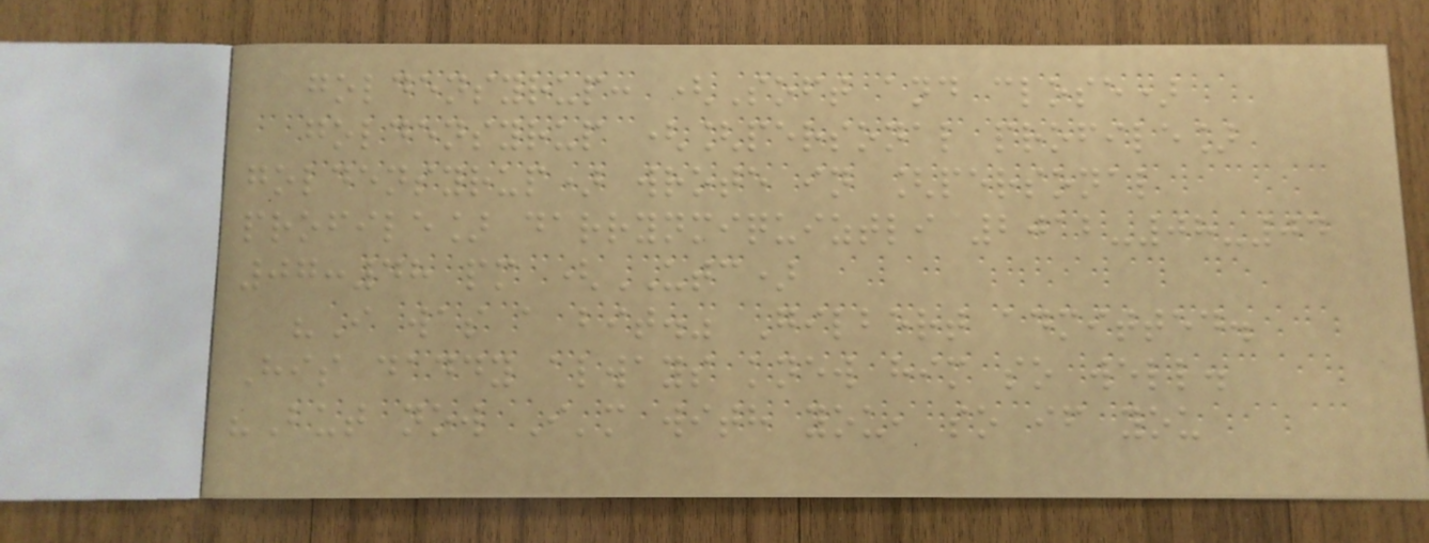goldensyrup: (Soft and close)
goldensyrup ([personal profile]
goldensyrup) wrote in [personal
profile] darrynmiquiztli 2012-08-04
07:48 pm (UTC)
"I was a bit." Gilbert admitted.
His daddy always knew him so well.
"But now I'm with you, so if you
